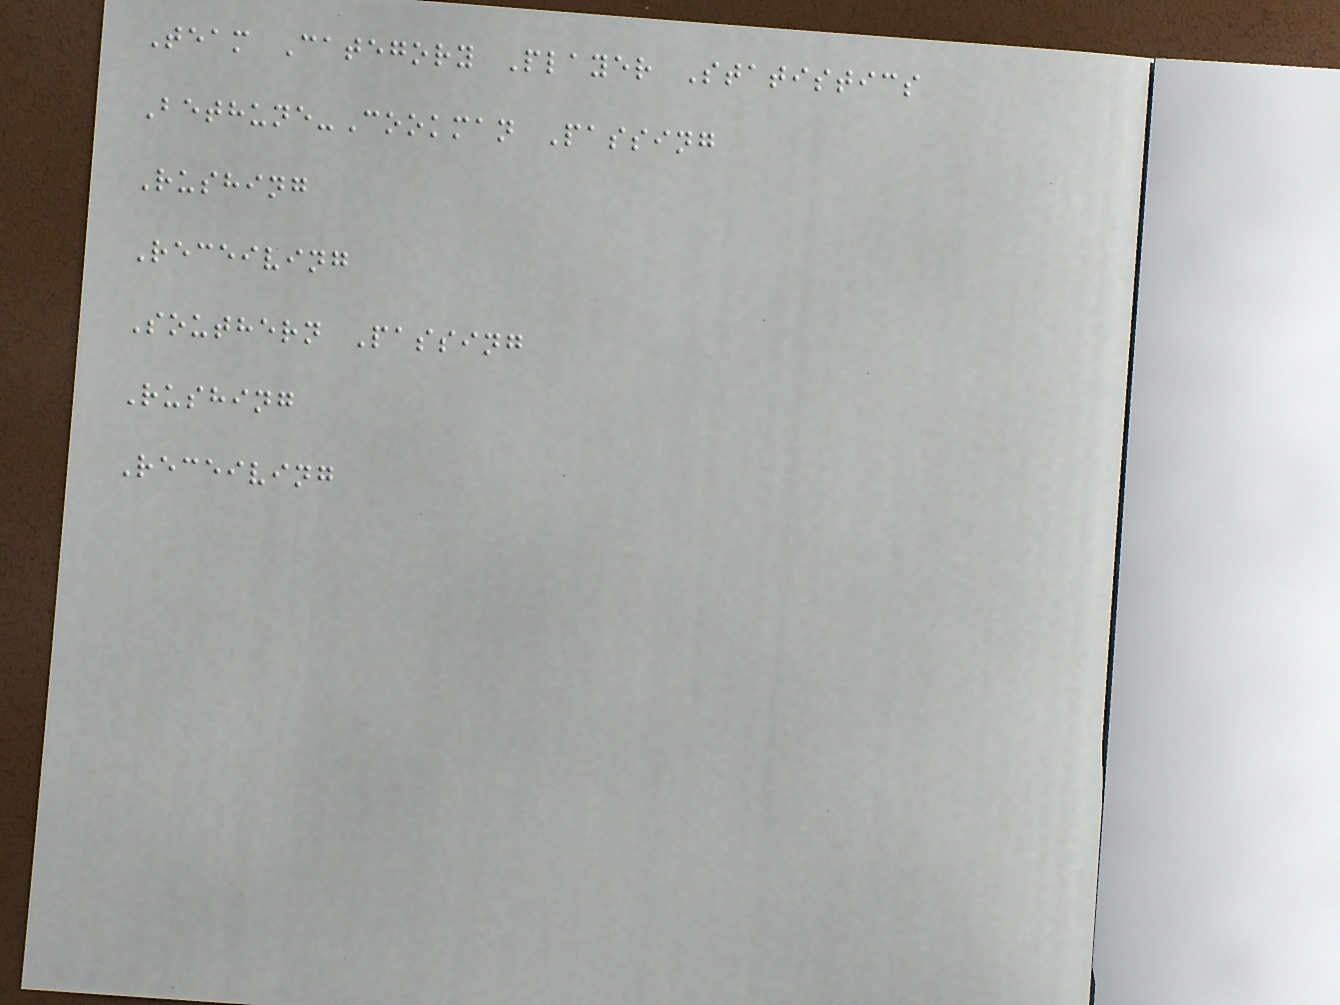Team Category Player Statistics
Bethune-Cookman Passing
Rushing
Receiving
Southern Passing
Rushing
Receiving
